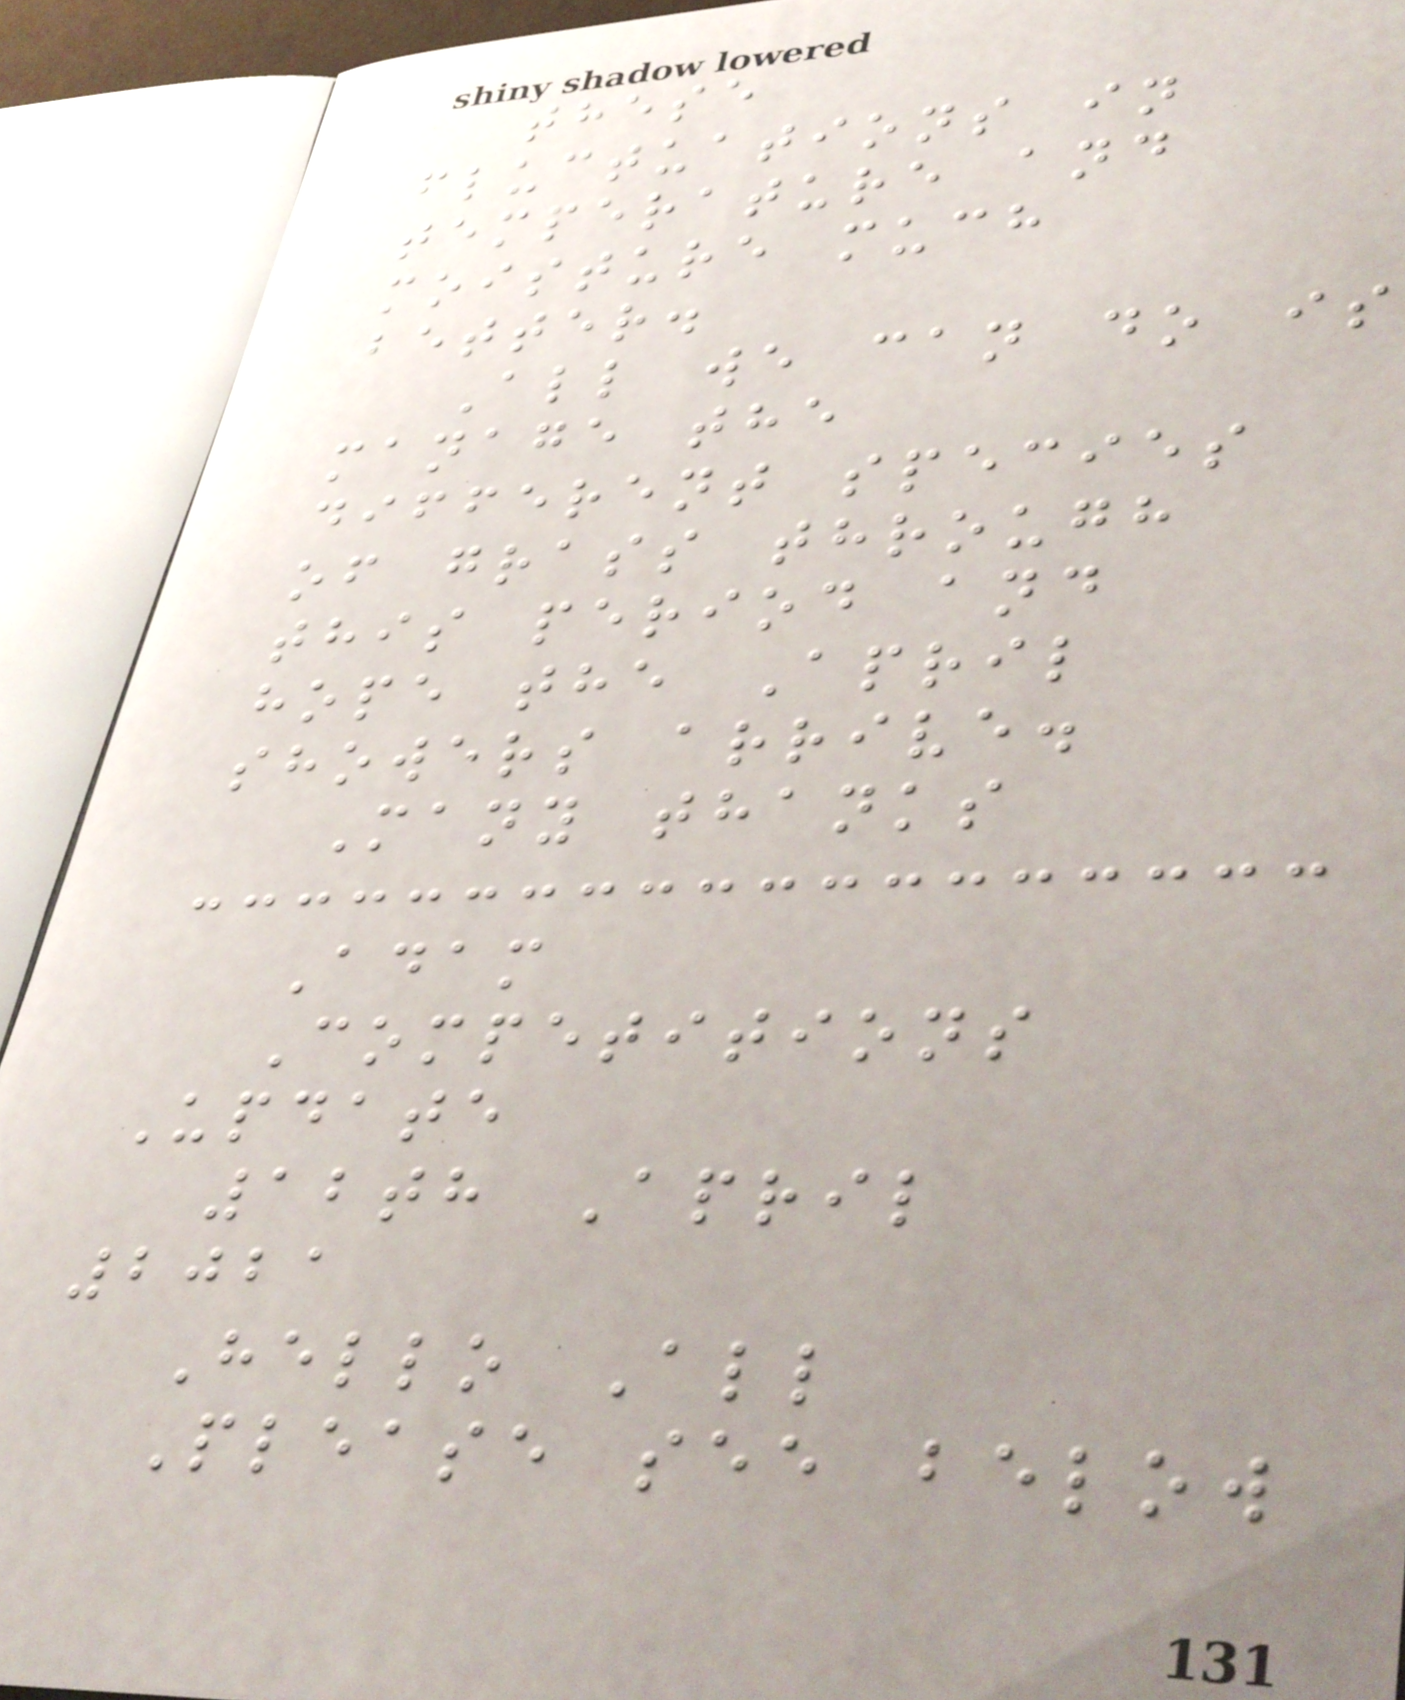these
fluctuations in
temperature and
moisture much
better.
All we can do is
manage the
different species
of grass through
this period and
hope the April
showers arrive.
Many thanks
Adam
Competitions
Update
12th April
2021
Hello All
Please see below
